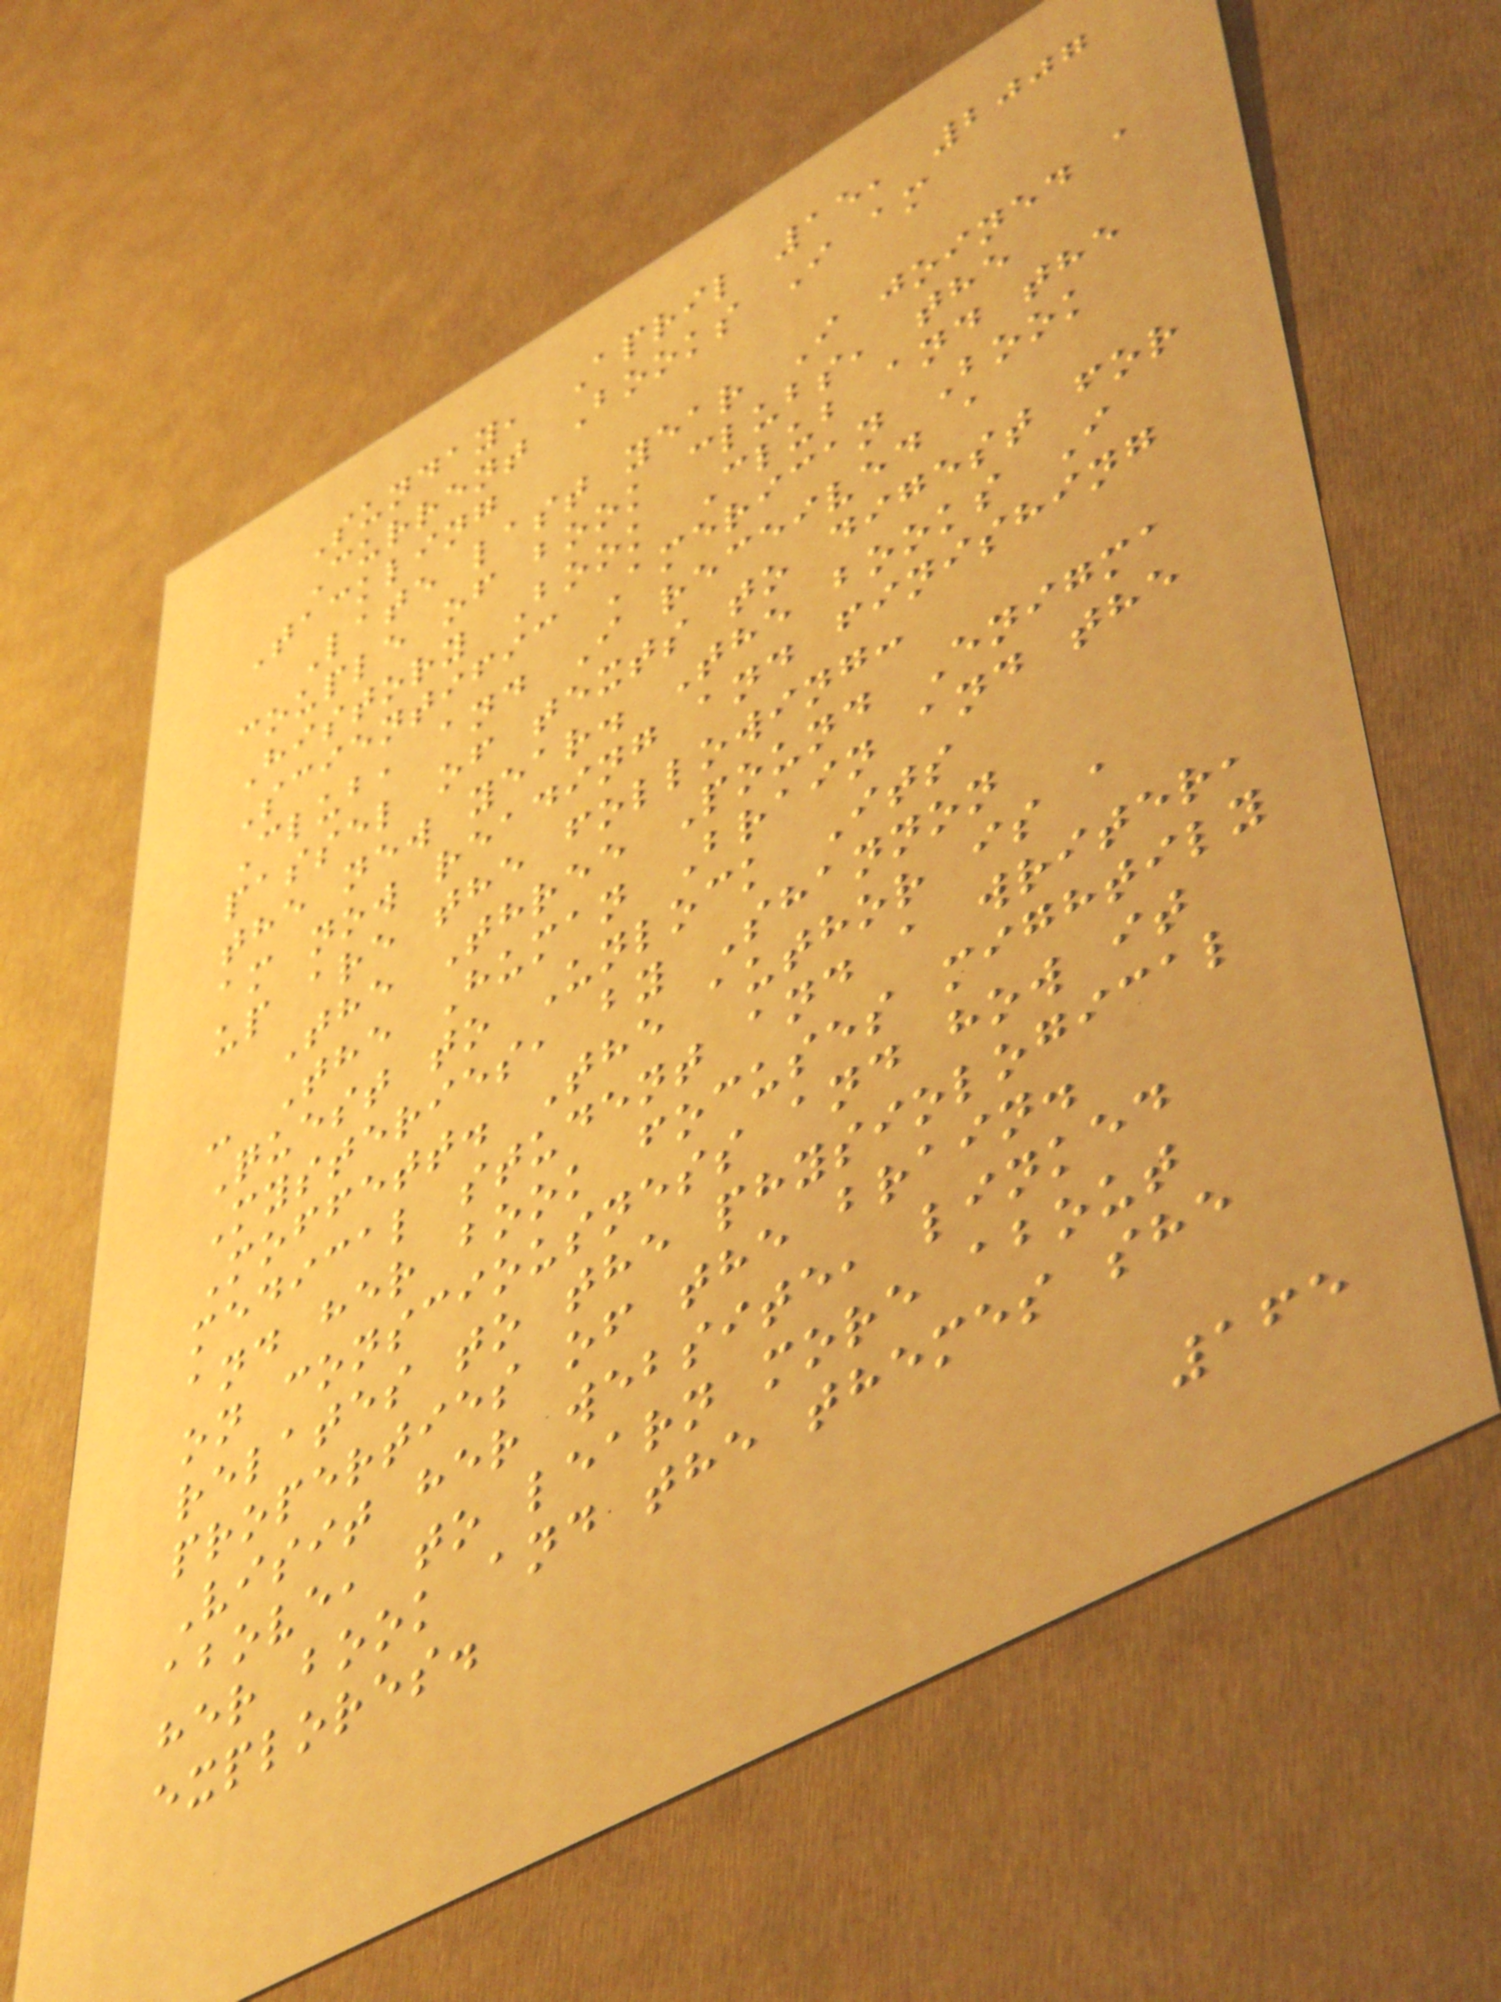Sunday, April 15, 2007
Current Books I am
Tackling
Late last year I joined a
couple of book clubs, the
History Book Club and the
Scientific American Book
Club, and I received a
passel of texts to digest for
the new year. The books I
am now reading and finishing
up are the following:
The Three Pound Enigma
- The Human Brain and the
Quest to Unlock Its
Mysteries, by Shannon
Moffett. The author is a
medical student and a writer,
and her book focuses mightily
on consciousness and how it
relates to the physiological
properties of the brain.
Visit her website, linked
above, to learn more about
her book and the themes she
explores.
165
